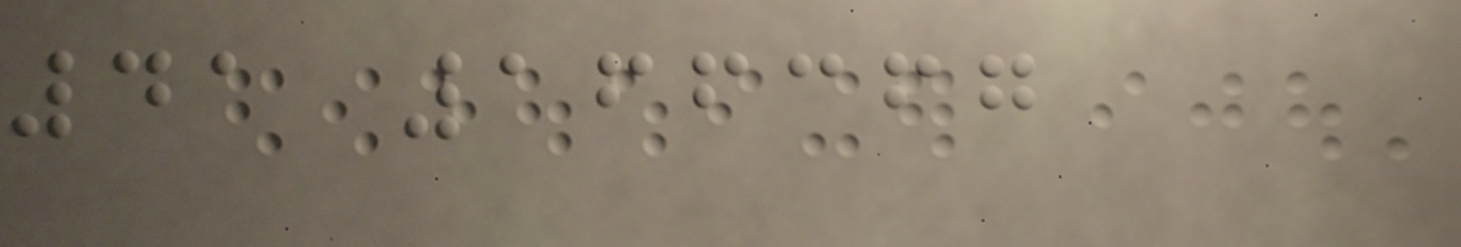41 166367
